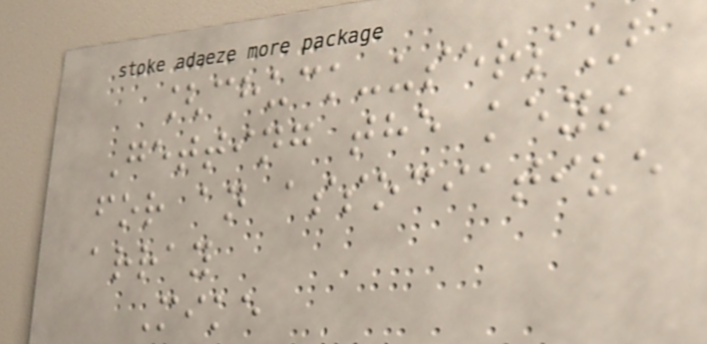[chuck-users]
Getting the keys
for an associative
array
Mike
